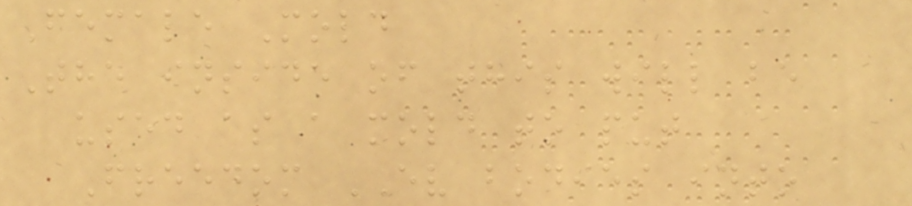Female Mold
The inside of this will be
used as a mold to put
Freedom EV bodies into
